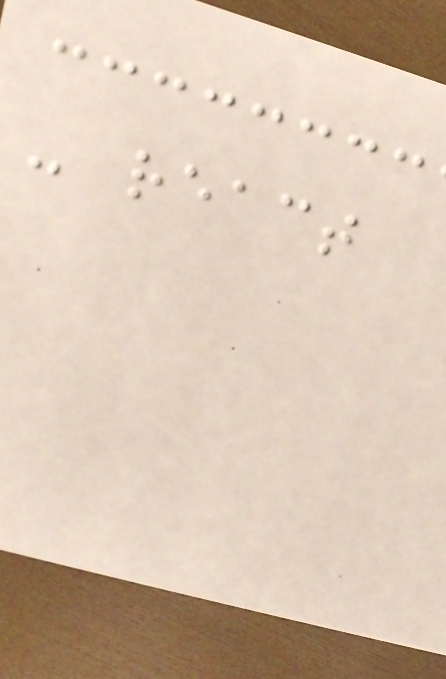- react
